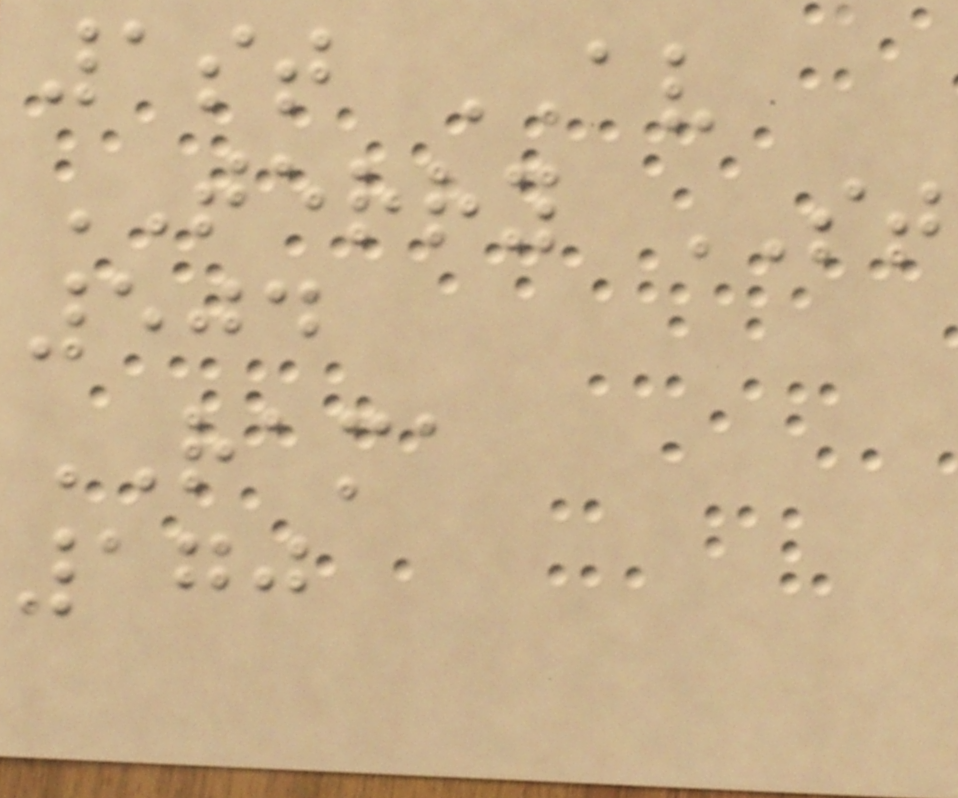1st AV
TERRY ST
504
RAMA
170
